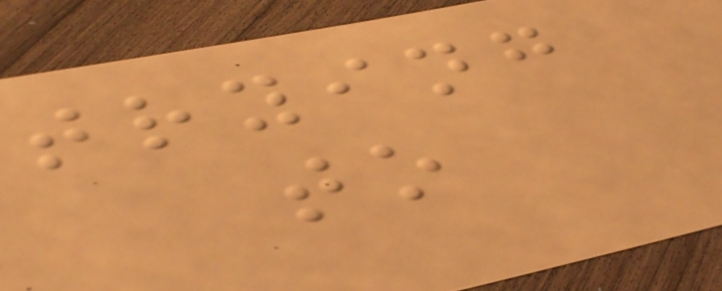trying
to
